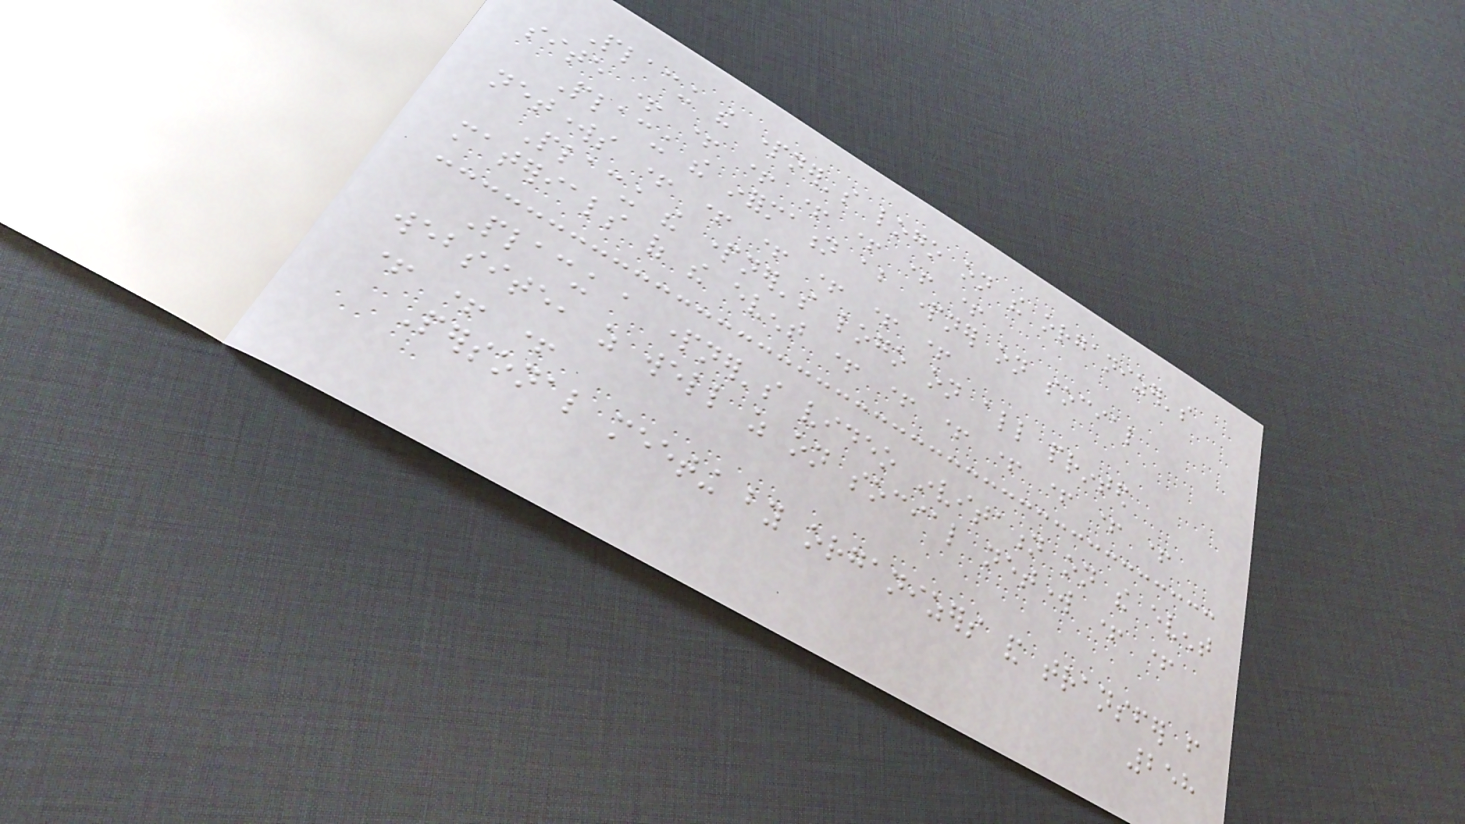Placing the partner's logo on the organizer's
site + + + + + + +
Placing the information about partner on social
networks + + + + + +
Placing the partner's logo on all printed
materials of the event + + + + + + +
Placing a partner's video invitation on the event
website, as well as on social network + +
+ + +
Personal meeting by organizers and transfer from
258
